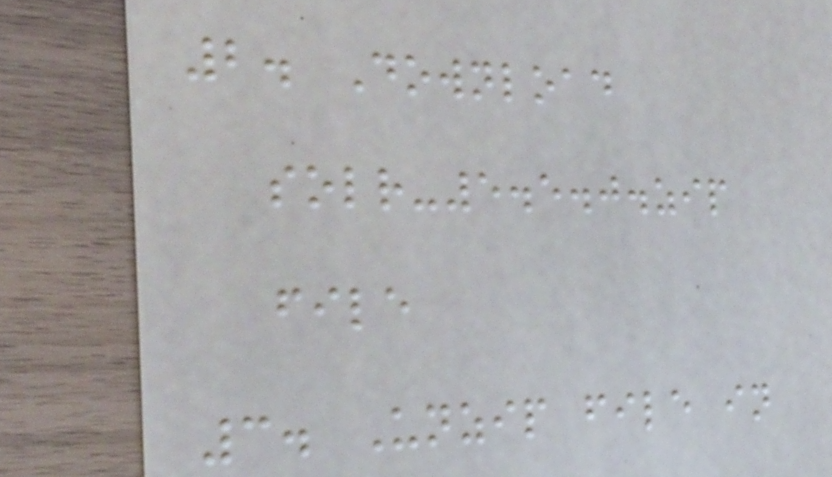2. Download
solr-5.5.0.zip
file
3. Unzip file in
